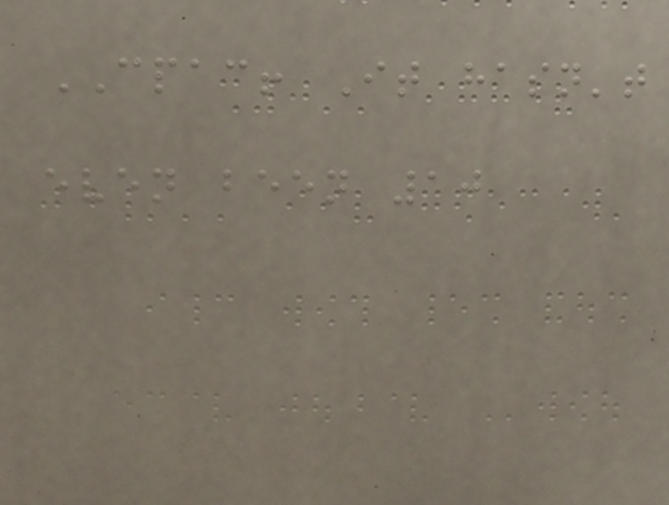CPAC! It hasn't
even been 10
